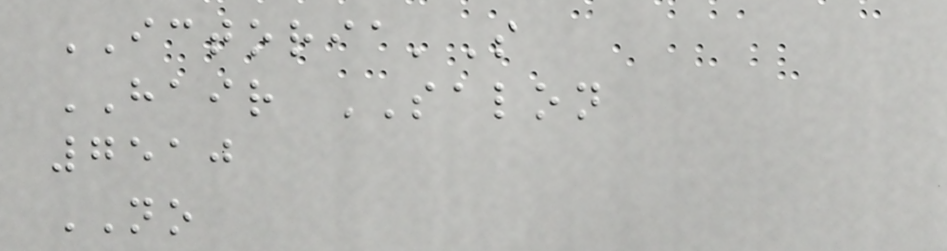ICTORIA'S
HAIR SALON
7510
NO
